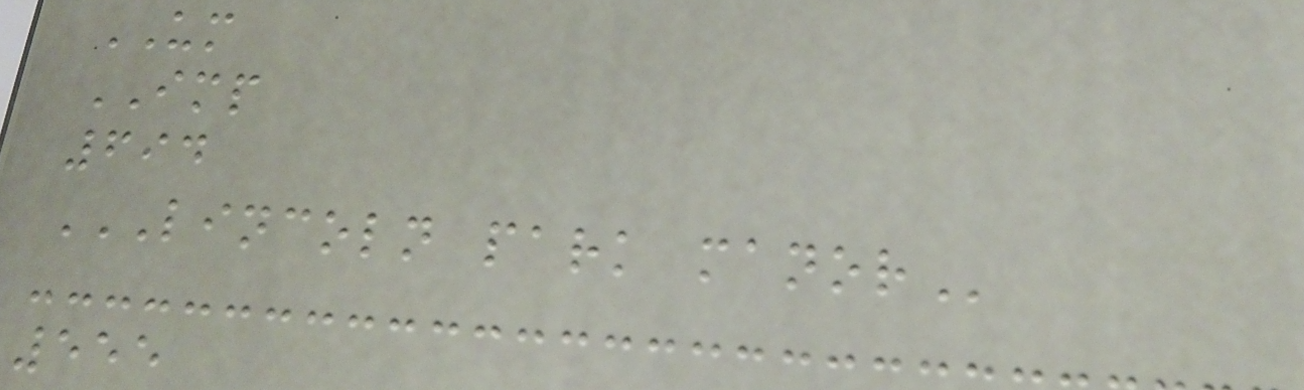UM
IMP
694
LINCOLN PARK MANOR
555
